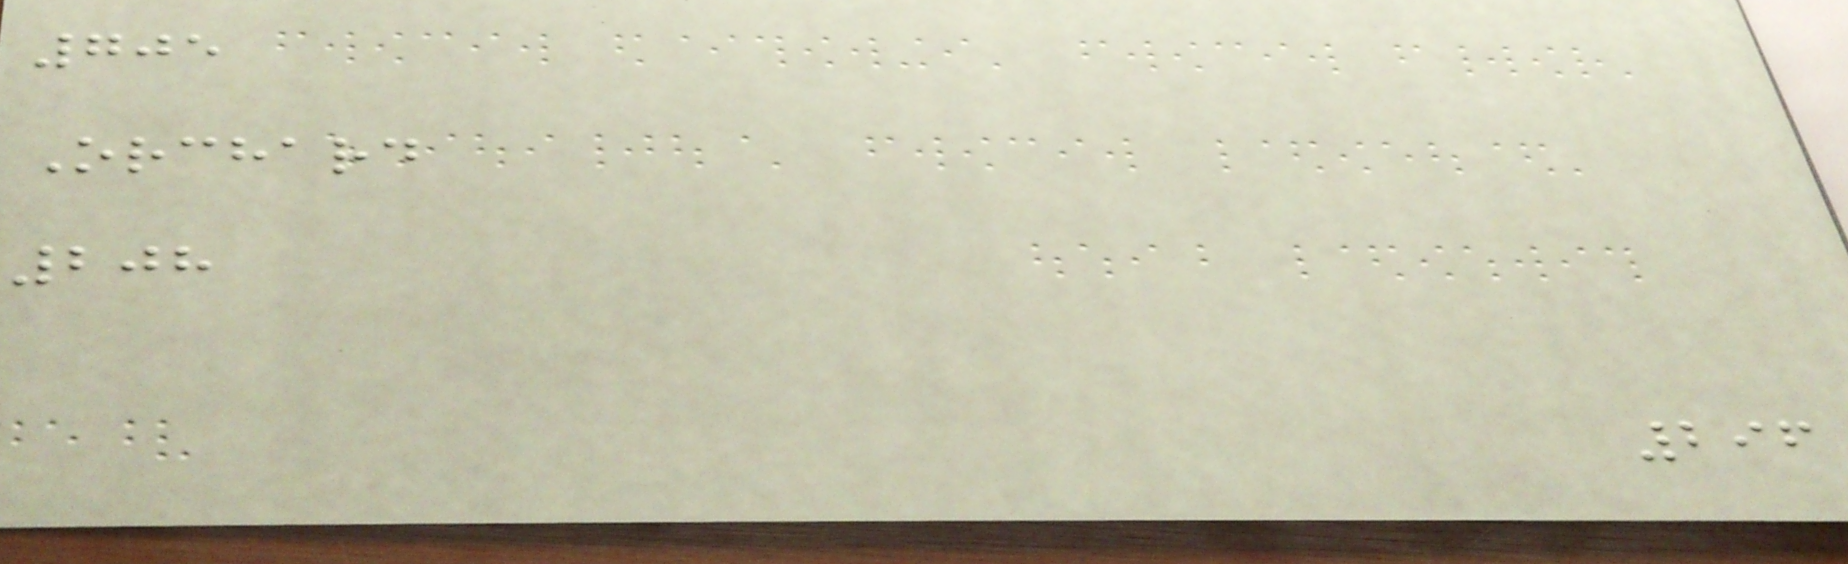705
Orchard
208
296
